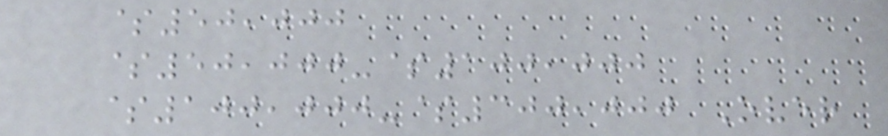$50,000
$50,000-$100,000
$100,000-$300,000 Over
